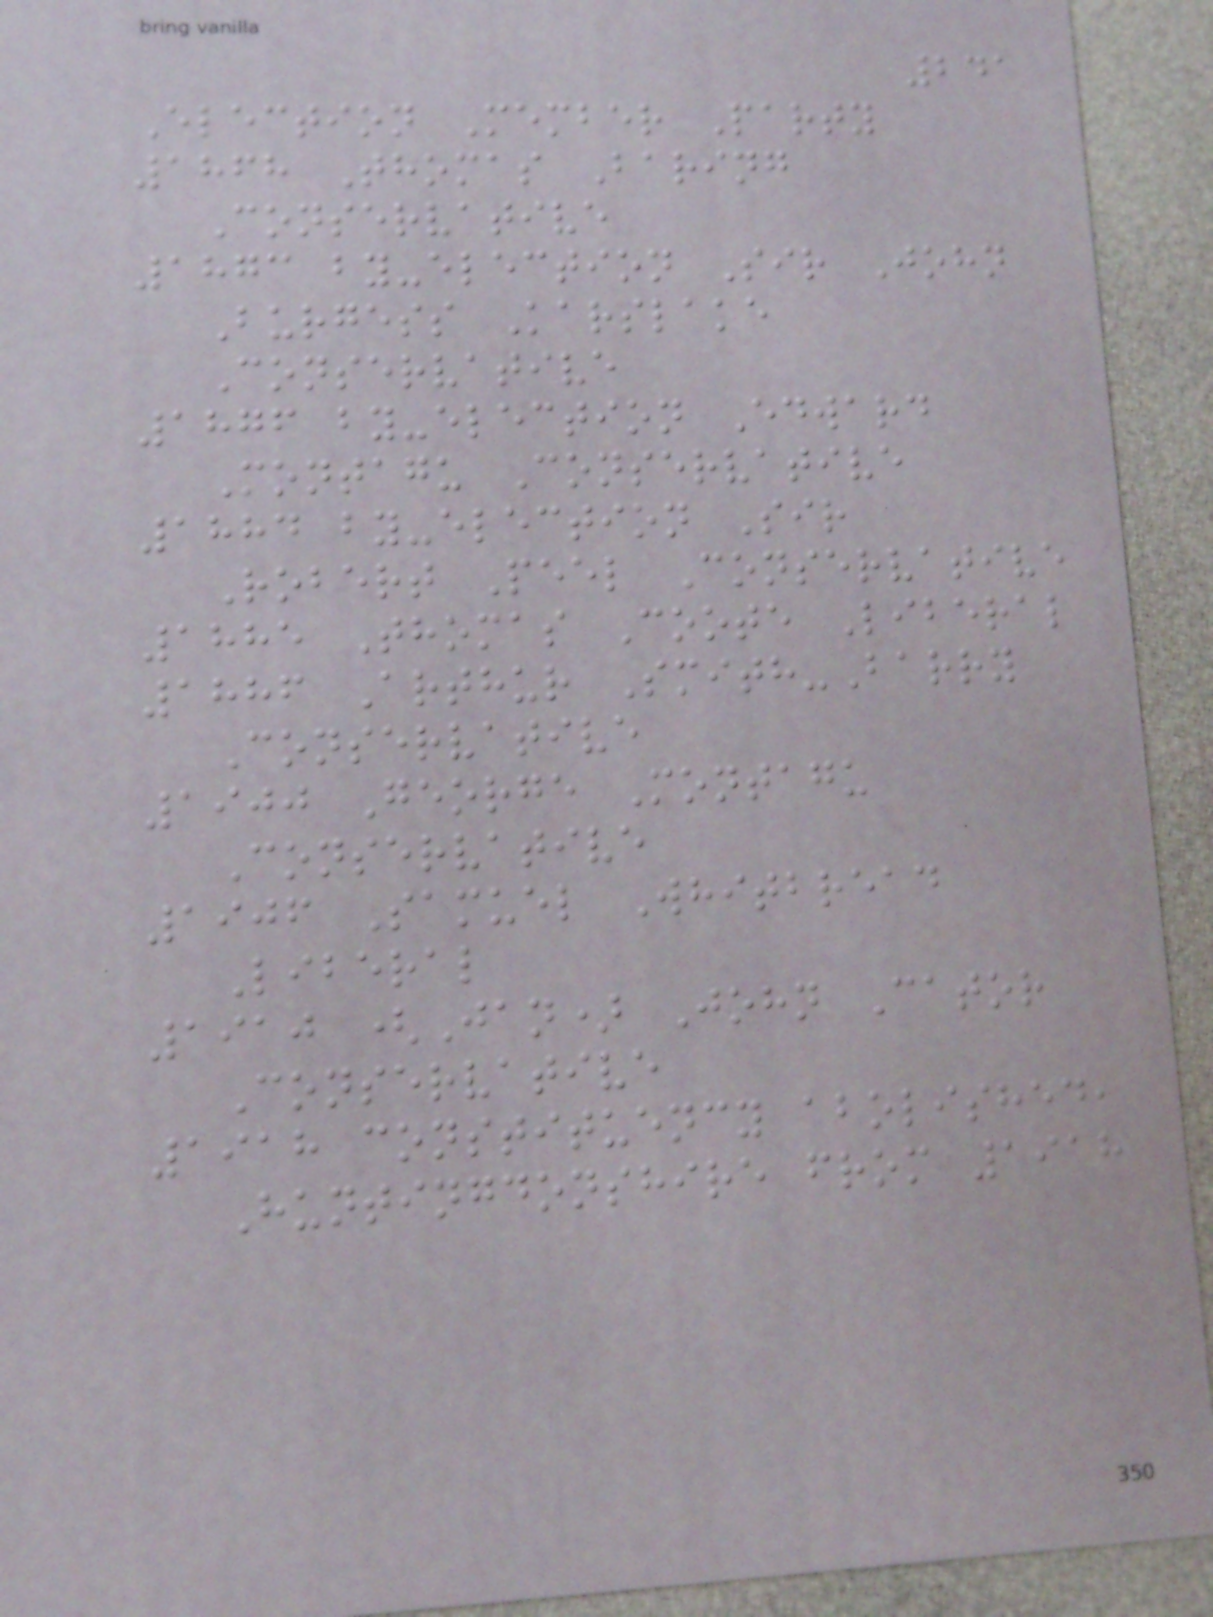241
Election Member Party
1868 Thomas Baring
Conservative
1873 by-election Sir John
Burgess Karslake
Conservative
1876 by-election Edward
Montagu Conservative
1884 by-election Sir
Robert Peel Conservative
1885 Thomas Coote Liberal
1886 Arthur Smith-Barry
Conservative
1900 George Montagu
Conservative
1906 Samuel Whitbread
Liberal
1910 (Jan) John Cator
Conservative
1918 constituency abolished,
Huntingdonshire from 1918
